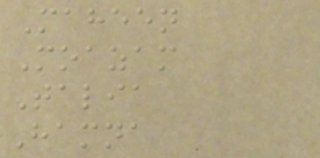Maheen
Moazam
Talia
Hamna
